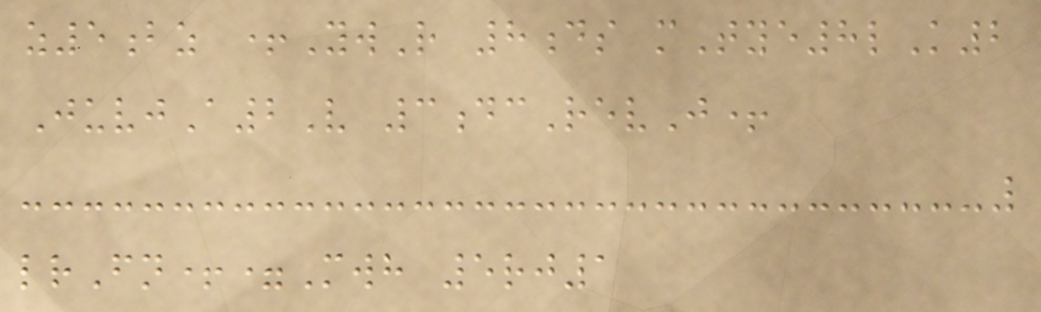z5bz +YwR 8ds mTye8lK2
JuvjA2V 3dcRevJ+
lrFn+=Mwh 5rj1
